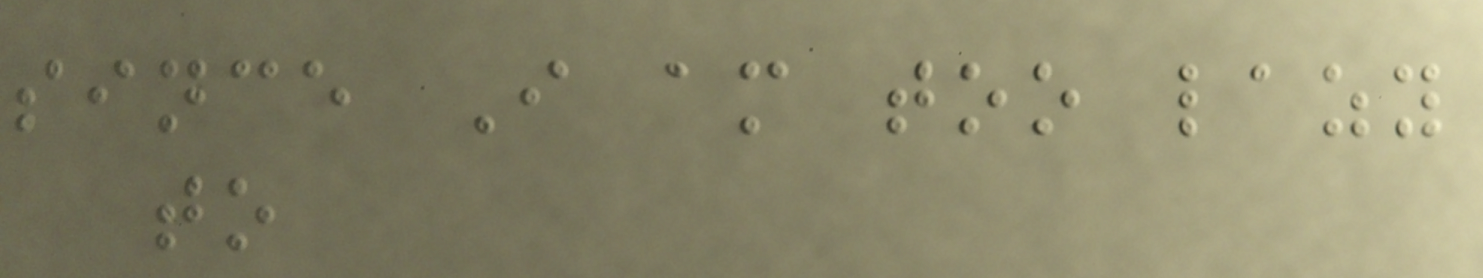since I am too lazy
to
